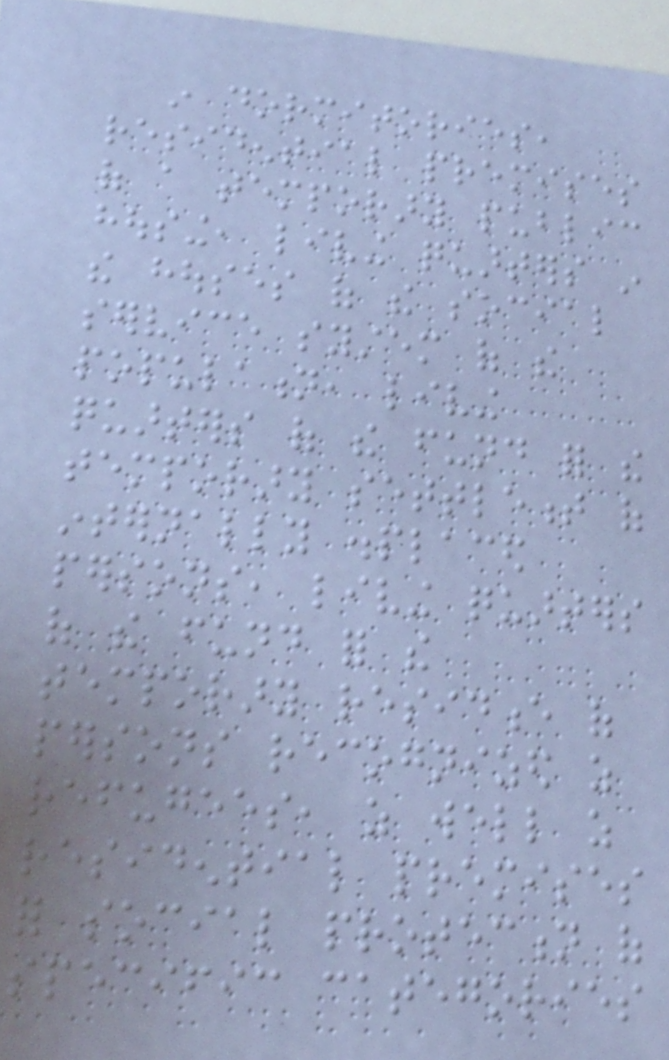in dormitories,
residential premises
of a temporary public
housing, living quarters in
the houses of the social
service system of the
population, living
quarters of the fund for the
temporary settlement of
internally displaced
persons, living quarters
of the fund for the
temporary residence of
persons recognized as
refugees, as well as
residential premises
for social protection of
specific categories
